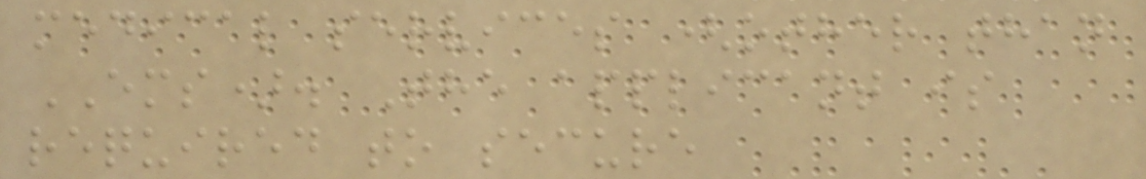medical services (other than
EMS). The applicant is
required to secure
